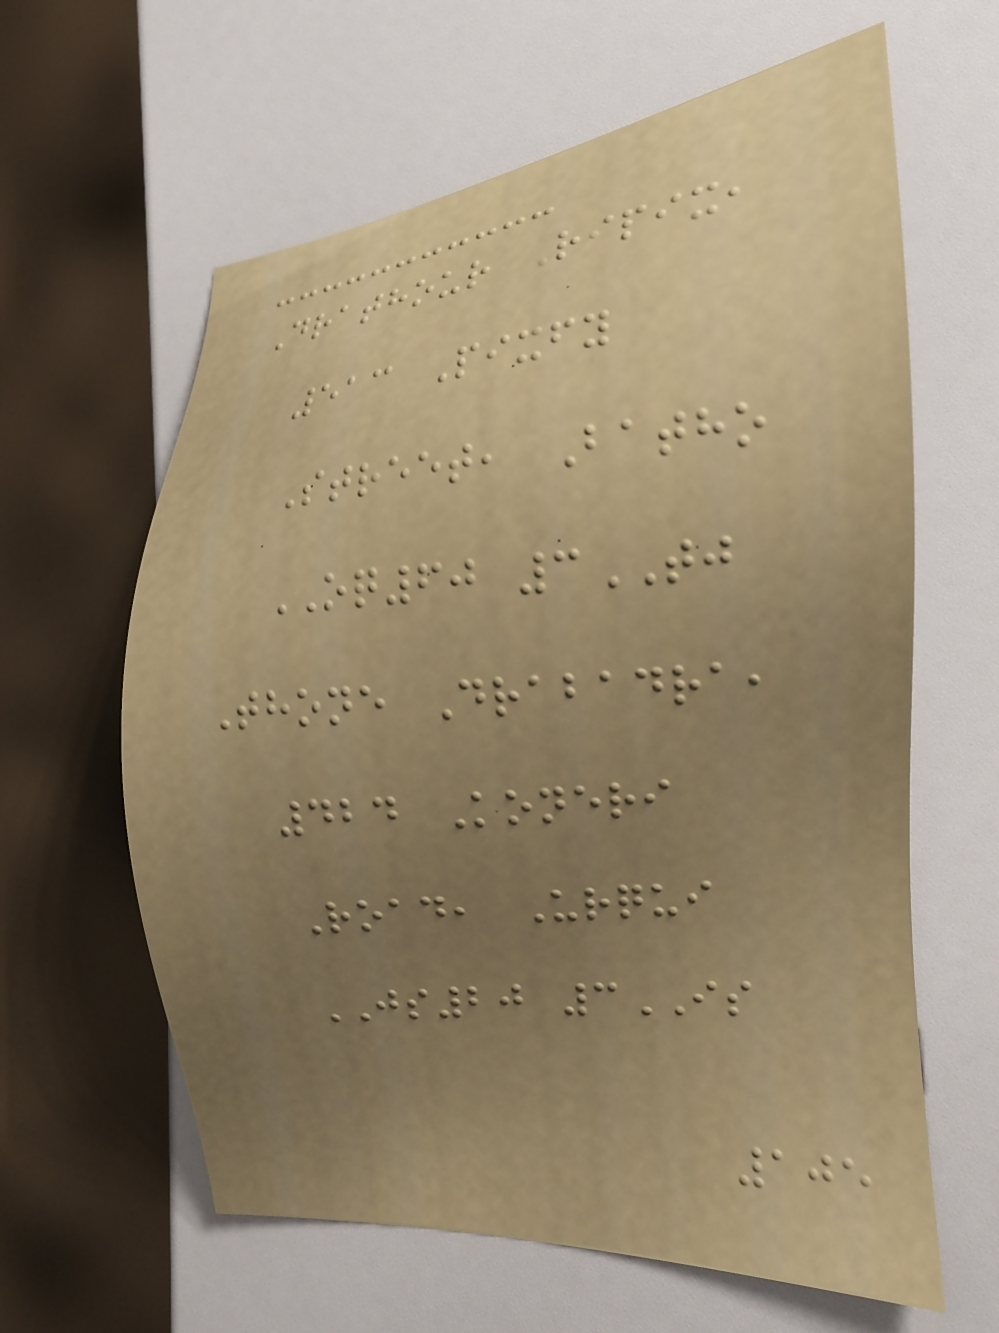Drathour Ripix,
513 Pixfy
Street, Batho
OQ60 3TJ
Thone Drabadra,
424 Koneri
Road, Urqui
JS20 3IS
105
